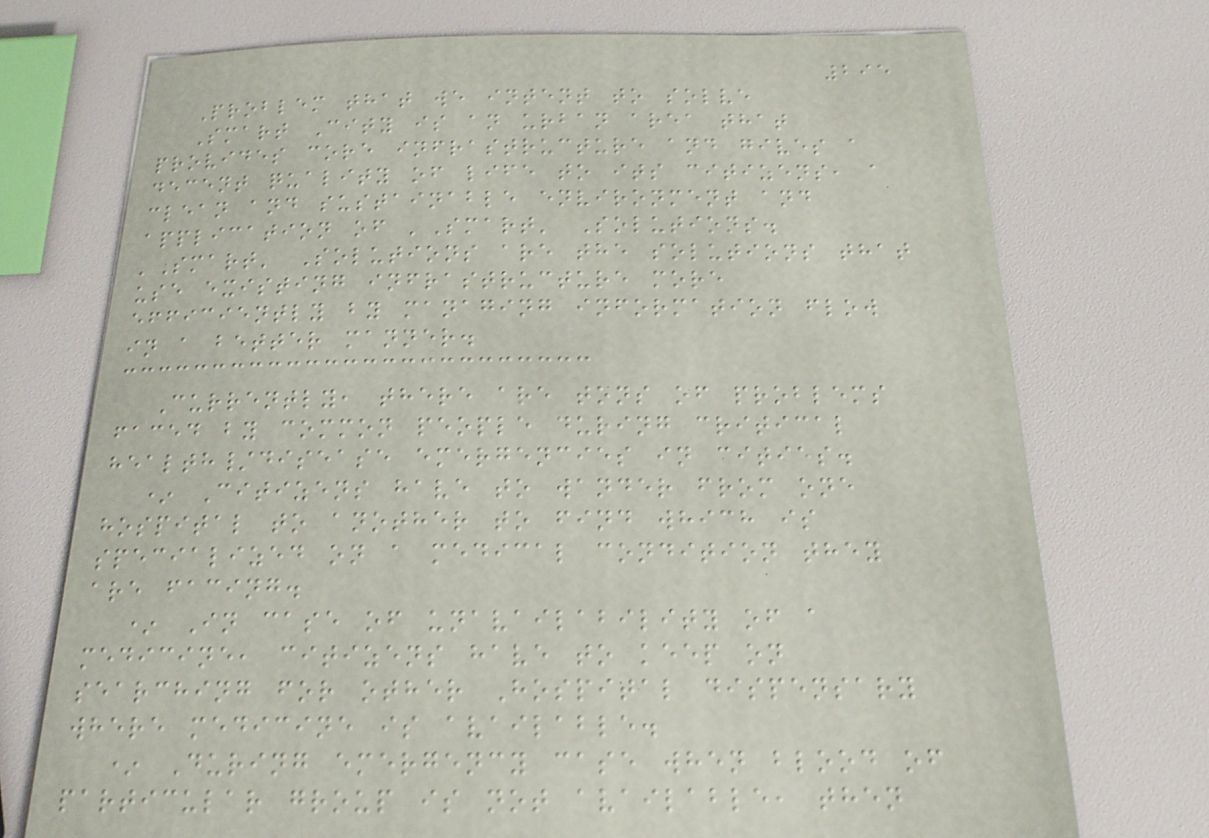295
Problem that we intent to solve
Smart City is an urban area that
provides core infrastructure and gives a
decent quality of life to its citizens, a
clean and sustainable environment and
application of 'Smart' Solutions.
'Smart' Solutions are the solutions that
use existing infrastructure more
efficiently by managing information flow
in a better manner.
Currently, there are tons of problems
faced by common people during critical
health/disease emergencies in cities.
* Citizens have to wander from one
hospital to another to find which is
specialized on a medical condition they
are facing.
* In case of unavailability of a
medicine, citizens have to keep on
searching for other Hospital dispensary
where medicine is available.
* During emergency case when blood of
particular group is not available, then
